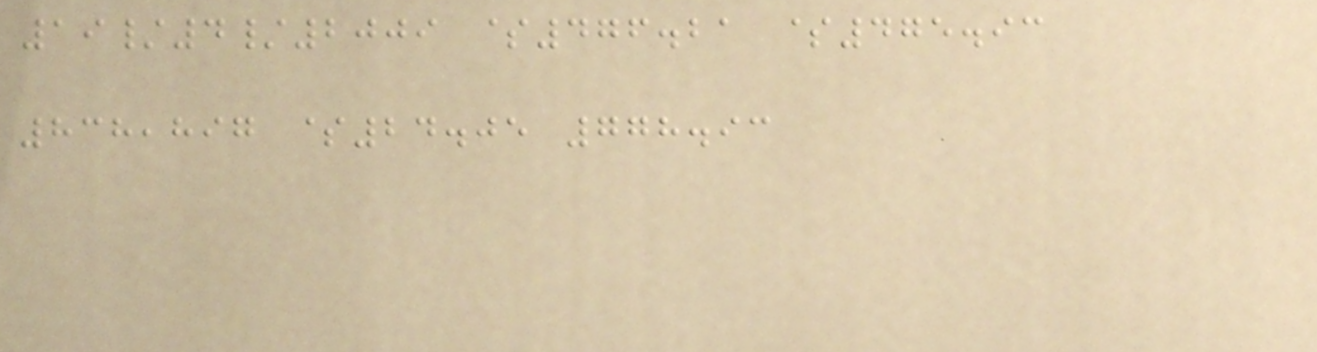19/4/2009 $476.21 $475.93
838,897 $24.05 778.93
